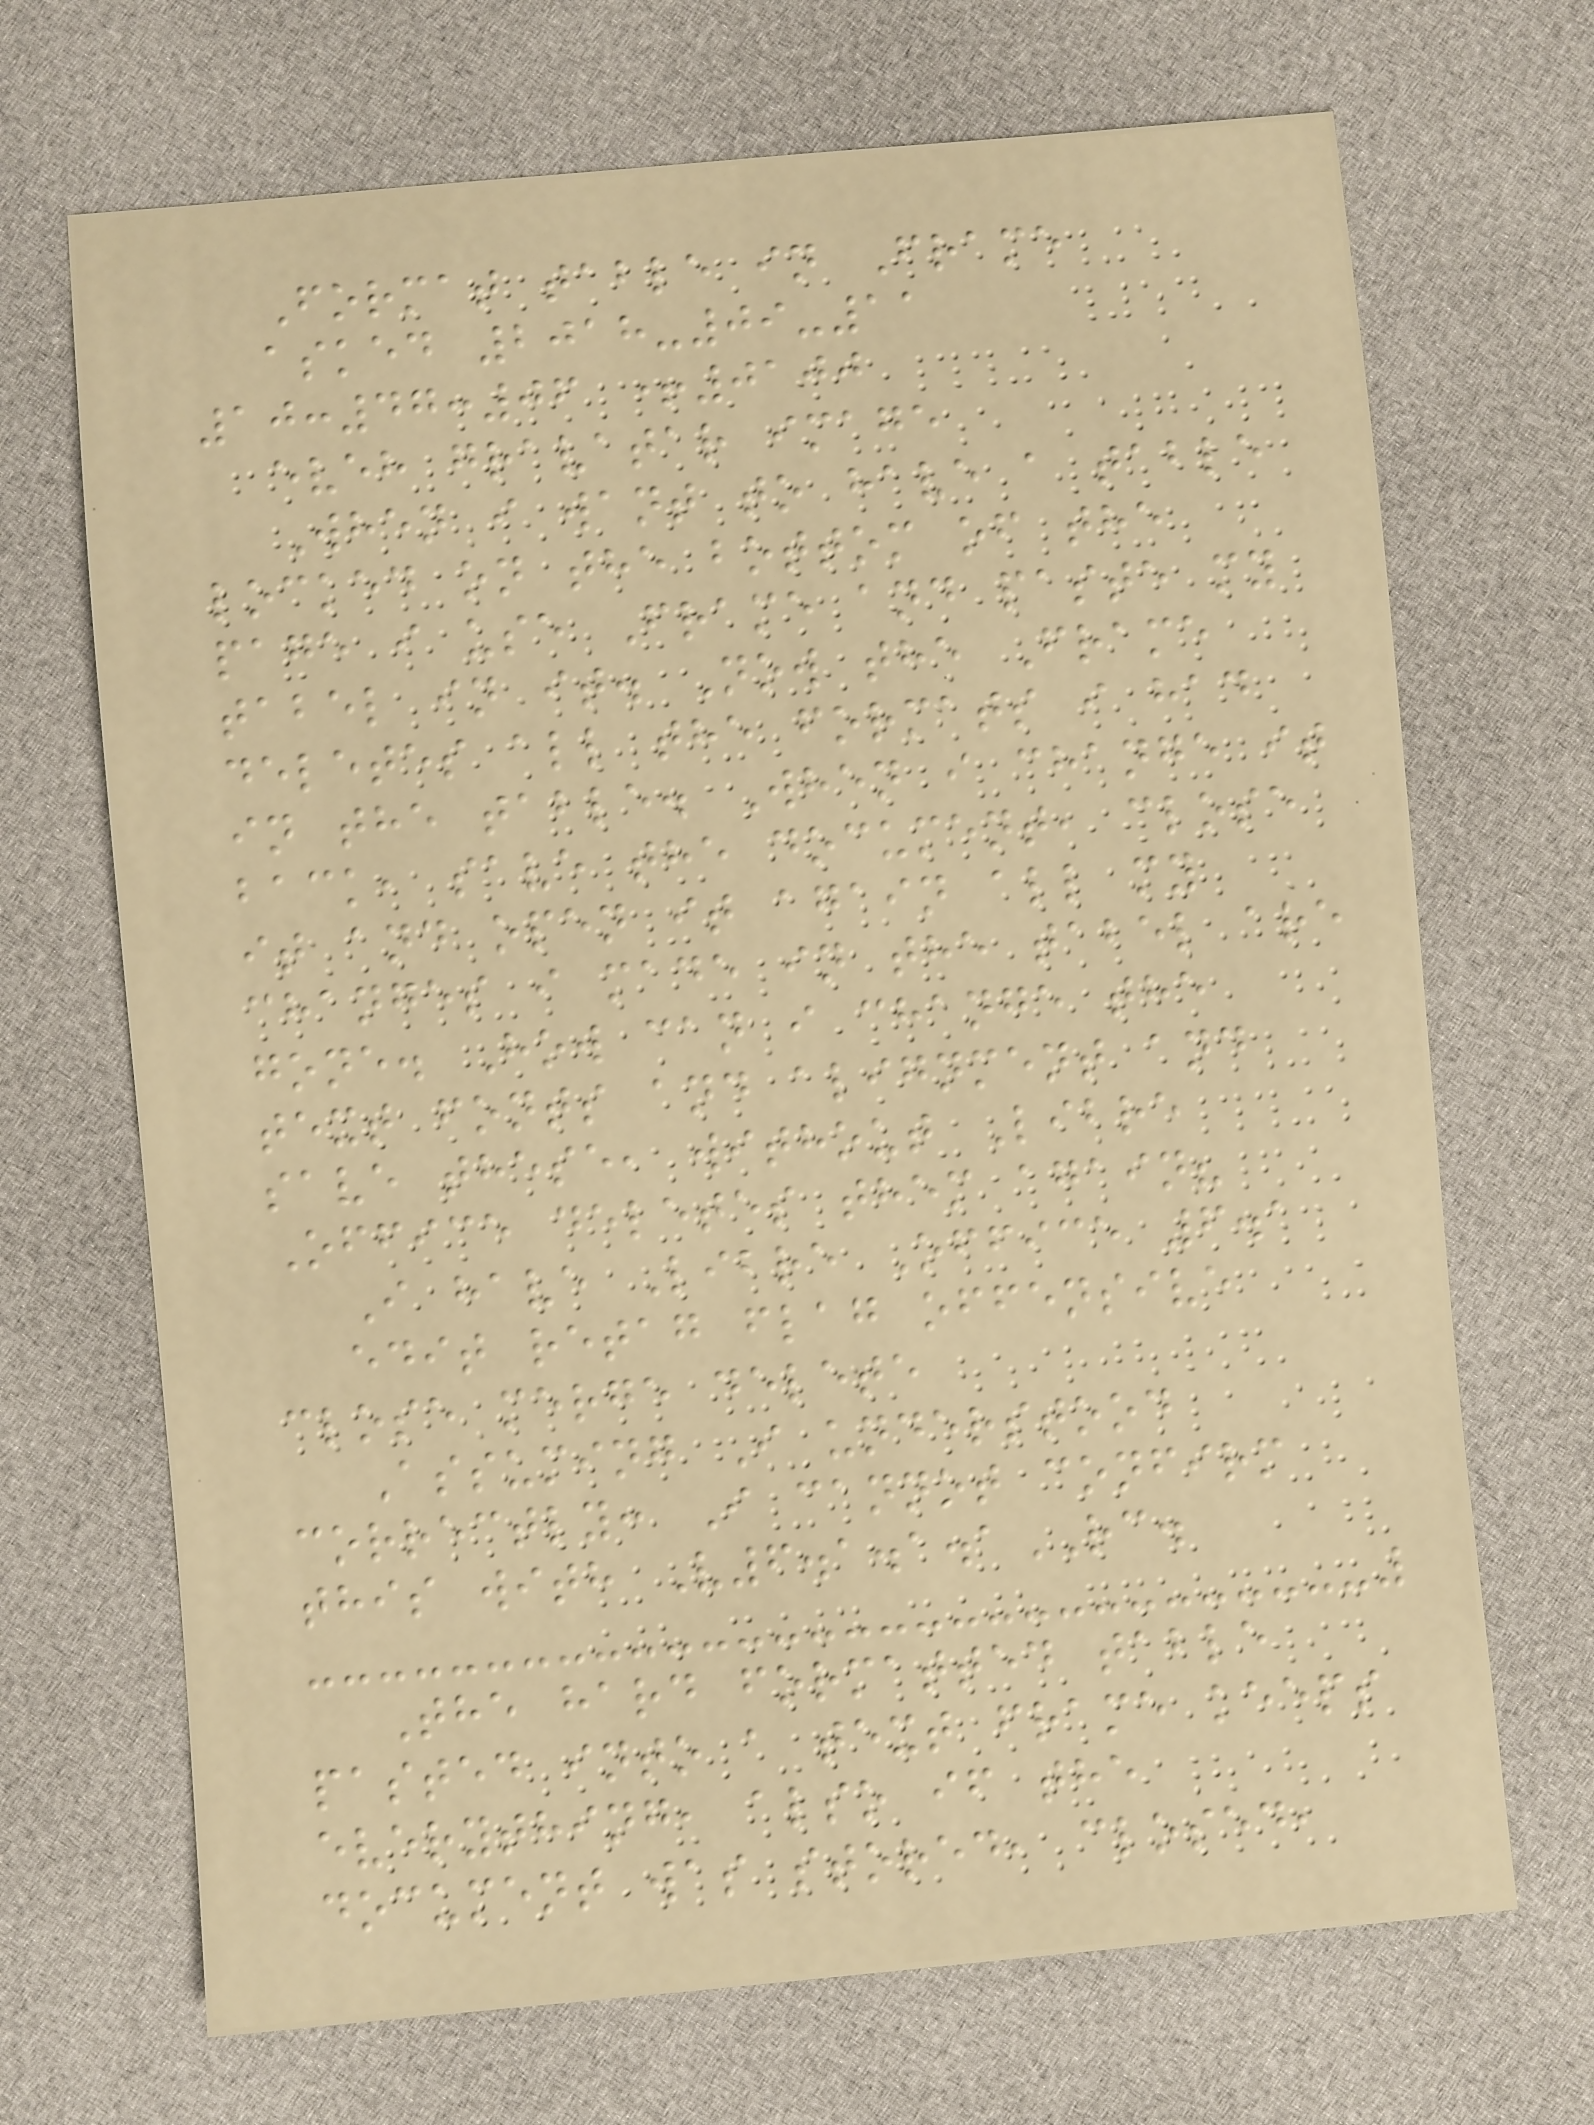Format table in Frame
asked 2018-09-11
10:47:06 +0100
eveh gravatar image
When i want to have a table
locked on the bottom of the
page i use Frame and paste my
tabel in it. Now the Frame
deletes all the formats i had
in the table. When i change it
back, save the document, close
it and open it again all my
changes i made in the tabel are
gone. How can i change the
text fonts and alignment and
save these, without Libre
Office deletes them again?
I have Libre Office 6.1
edit retag flag offensive
close merge delete
Assuming I understood
correctly: I cannot confirm
this with V6.1.1.1RC.
The hard formatted table
pasted into a text frame keeps
everything, also if the
document was stored, closed,
